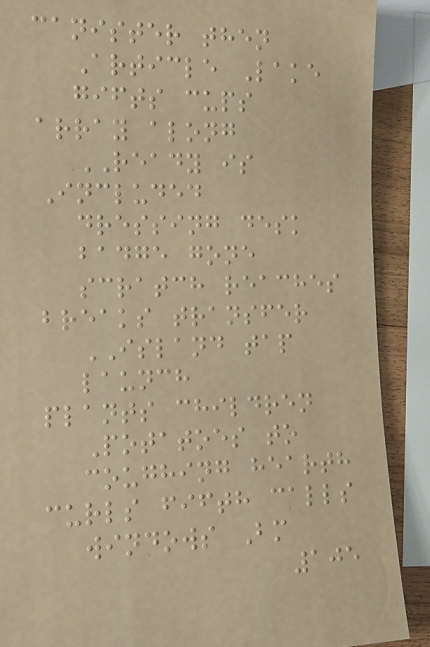canister then
Article Lake
gifts cups
array along
READY is
Included
dressing desk
badge gone
scratch reaches
breaks transfer
ISLAND tap
launch
plants children
Potatoes to
coughing hearth
curls fifth calls
windows Bm
105
